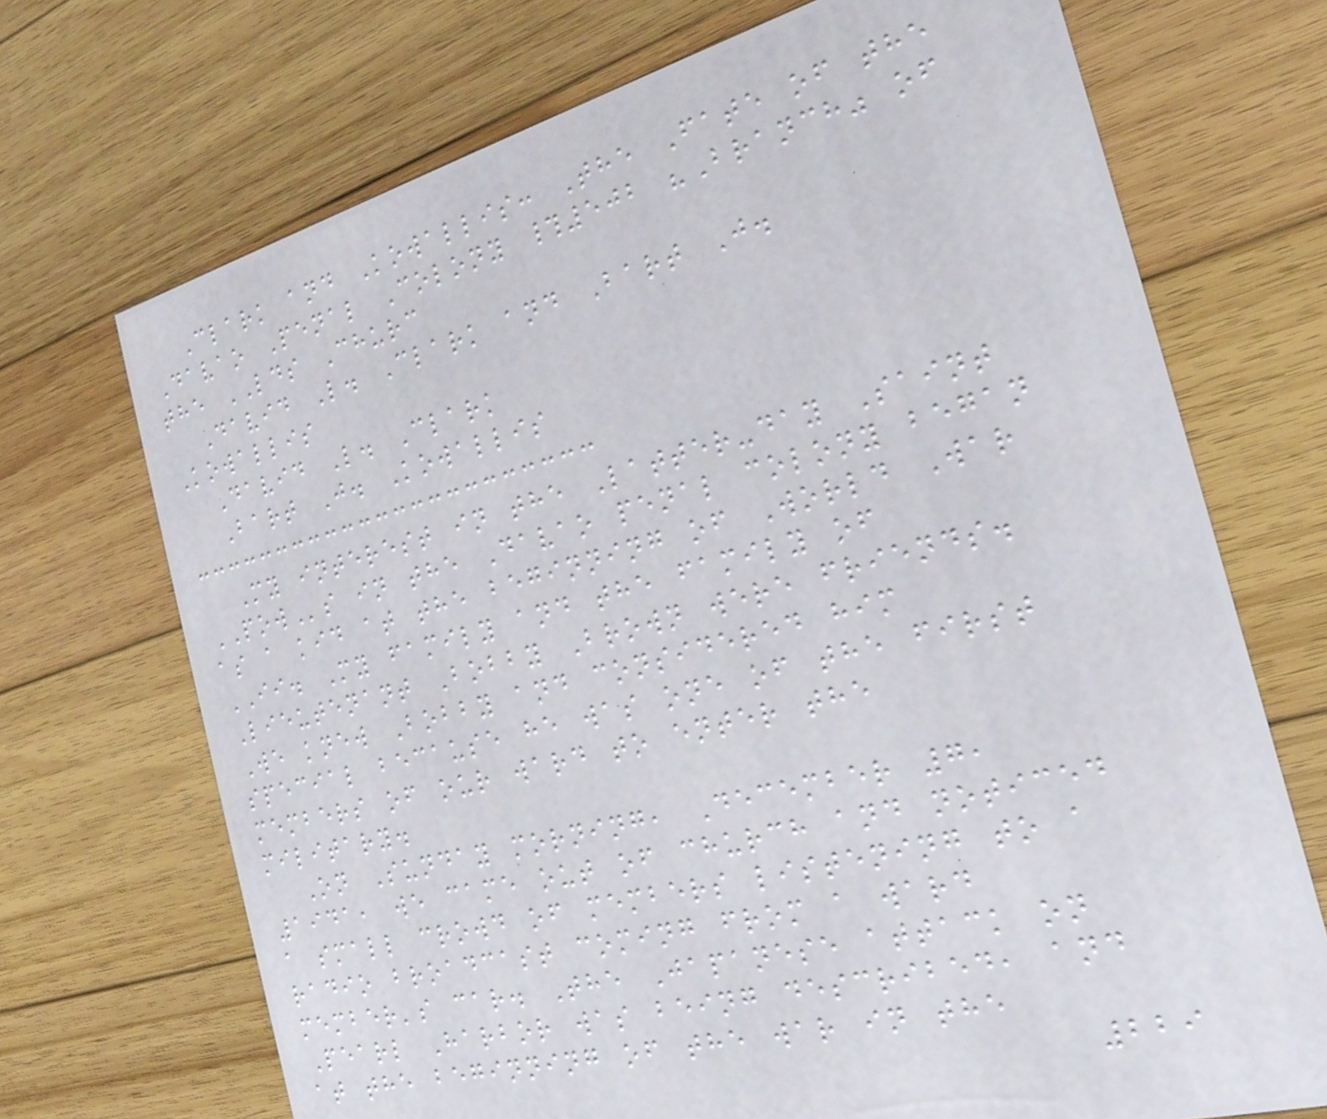Clark and Kowallis: The Fate of the
Davao Penal Colony #502 "Branch" of
the LDS Churc
David L. Clark and Bart J.
Kowallis
David L. Clark
Bart J. Kowallis
My interest in the Latter-day Saint
POWs in the Davao penal colony began
as a kid at the beginning of World War
II. My family and the family of
Lieutenant Bobby Brown were friends.
We knew Bobby and considered him
special because he was one of the first
members of our ward to enter the
military.
On Sunday morning, December 7,
1941, we came out of church and noticed
a small crowd of members listening to a
radio broadcast coming from a ward
member's car. The Japanese attack on
Pearl Harbor was being described, and
at the beginning of the war in the
229
